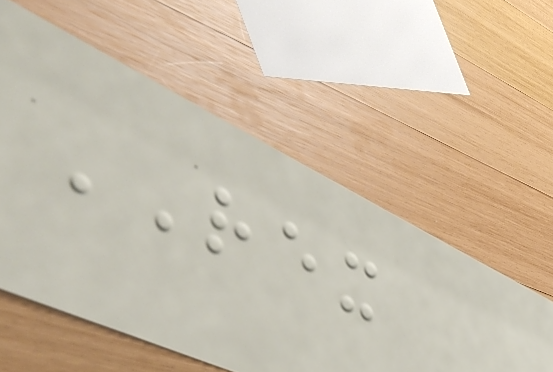REX
